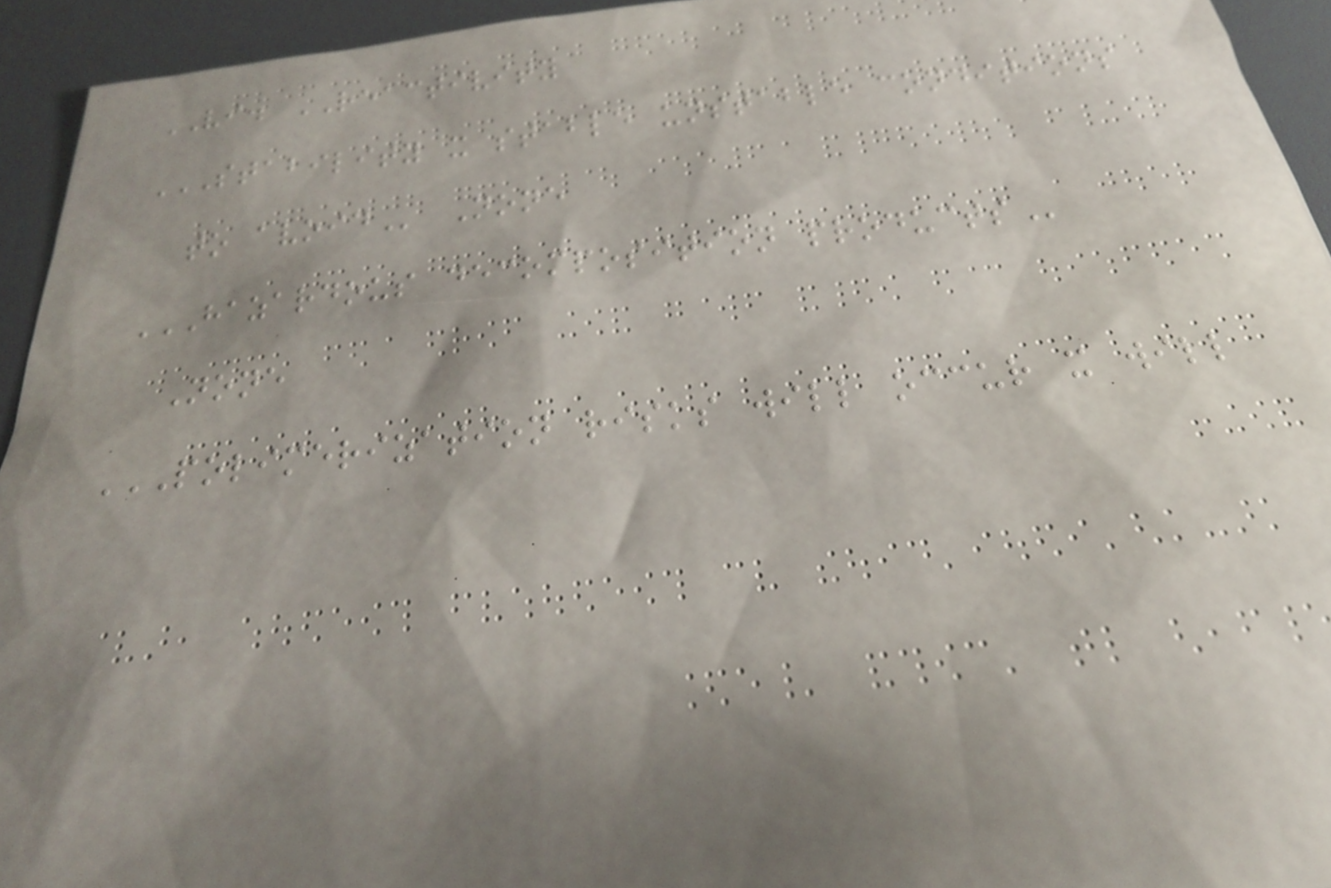VI. REACTIVITY
STABILITY X STABLE UNSTABLE CONDITIONS
TO AVOID None
HAZARDOUS DECOMPOSITION PRODUCTS
None
POLIMERIZATION RISKS WILL OCCUR X WILL
